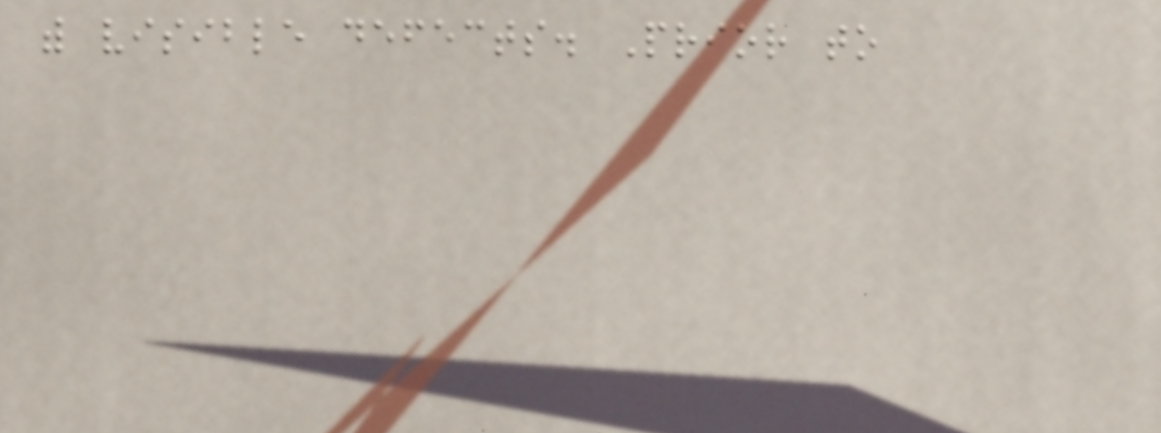with visible defects. Prior to
